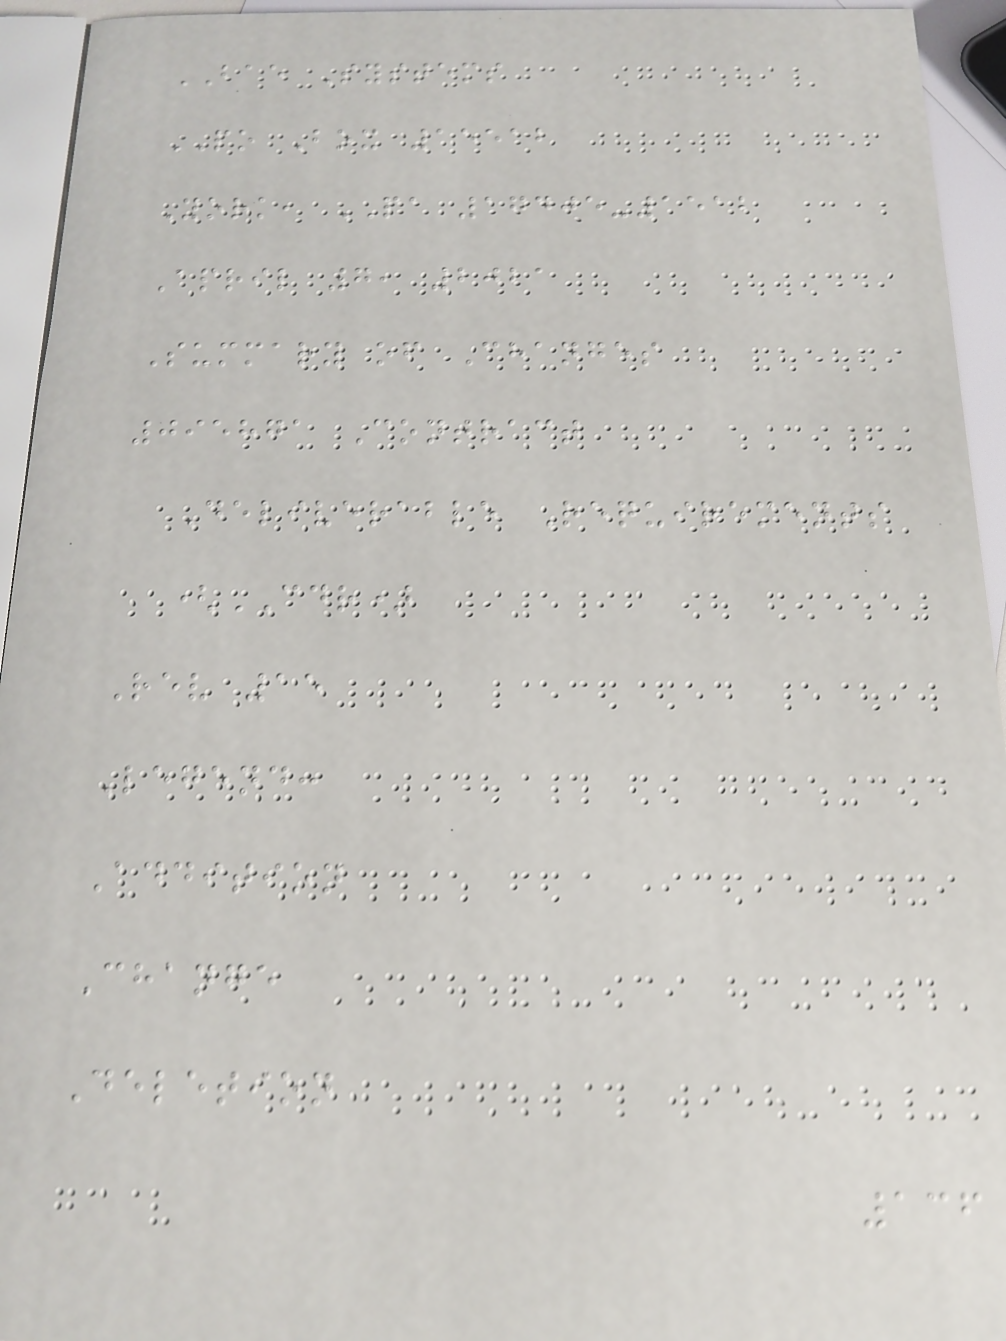BAE Systems
PO Box 15512
York, PA 17405-1512
April 7, 2021
Summary of Changes
095871 Contract
Deliverable Requirements
(CDR)
Rev 15
Legend:
Addition
Change
Deletion
136
